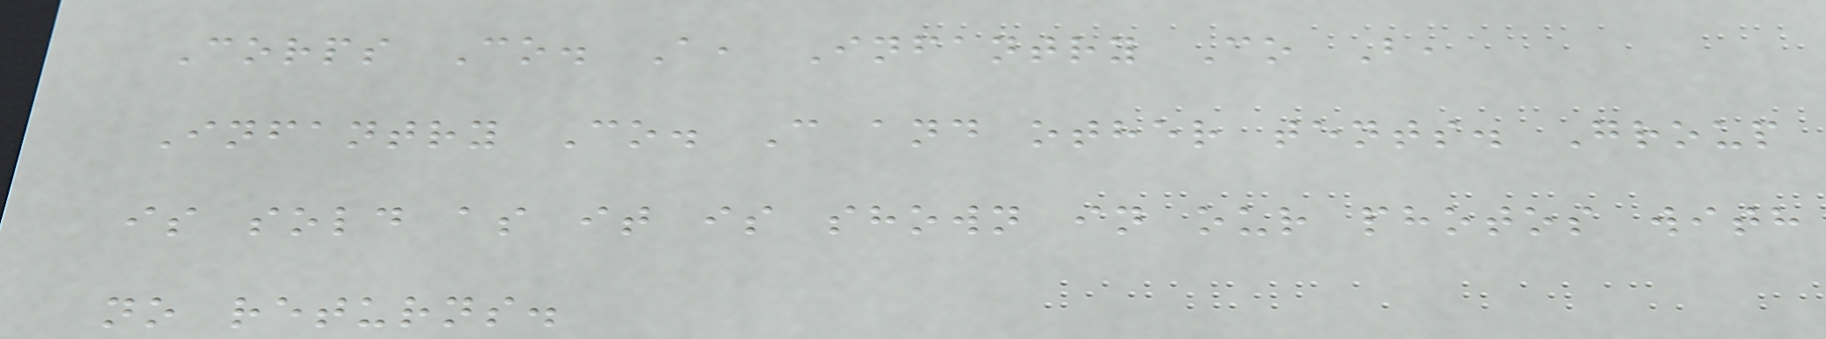Corps Co. A, Infantry Co B,
Infantry Co. C and other tents. Group
is sold as it is shown in our photos with
no returns.
